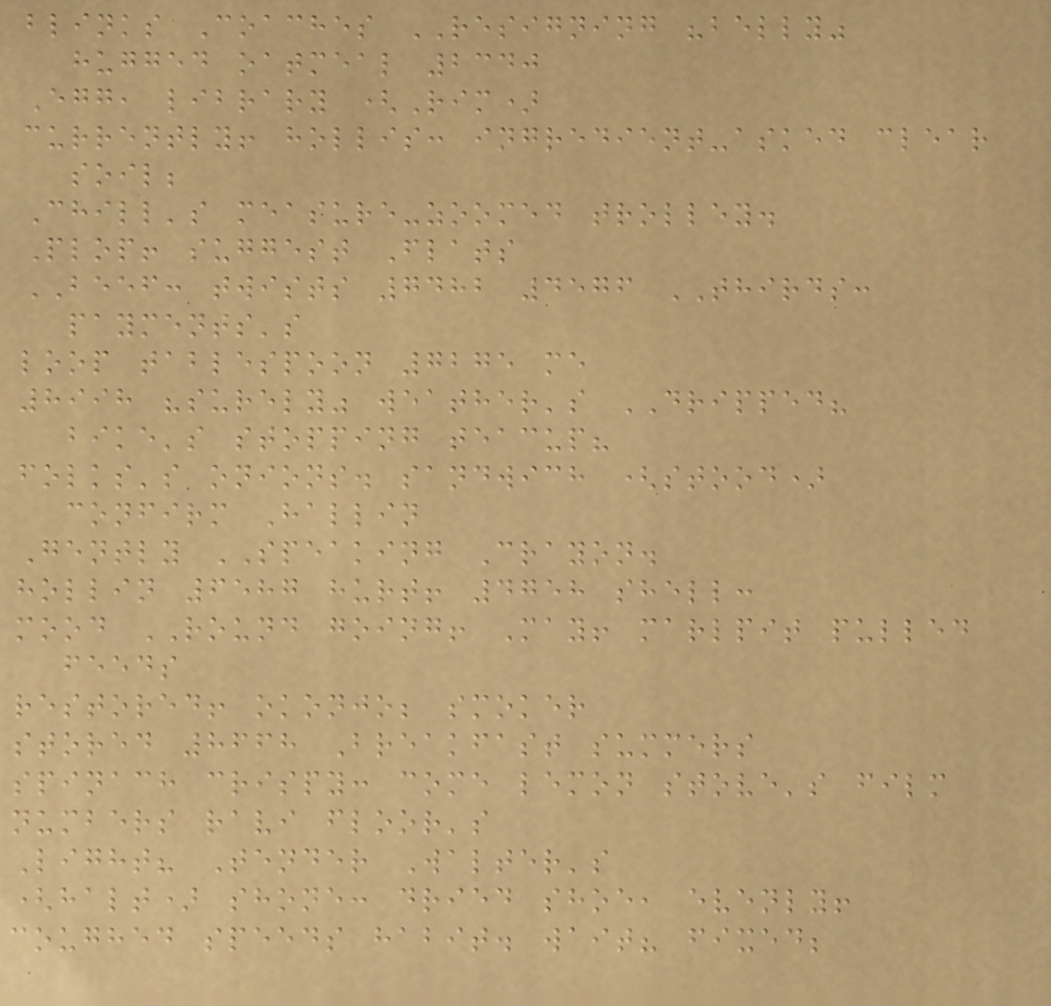blinks Coaches RESIGNING "belly"
hugged oatmeal 2340
Egg, library (Rim)
currently! hollis: ingredient-asked clear
soil;
Chill's measure-zoomed trolley.
Plop! suggest Flats
BEEF: twists 7482 4576 THIRDS:
payments's
loop tablespoon 7275 me
8998 "surely" weather's DRIPPED?
bike's stopping teacup?
folks's onions. sandwich (stood)
confirm Hallin
Gently SPEAKING Crayon.
hollin 6587 hurt! 4758 shell:
mood ROUND going! May! marlpit pulled
feeds
restored! okonjo; smoker
stored 8668 Breakfast summers
spinach crispy: come lemon stove's film
numbers ravi floor's
Light? Tender Walter's
(halt) shone: dried shoe, evenly!
coughed speeds habit. wait? fixed;
